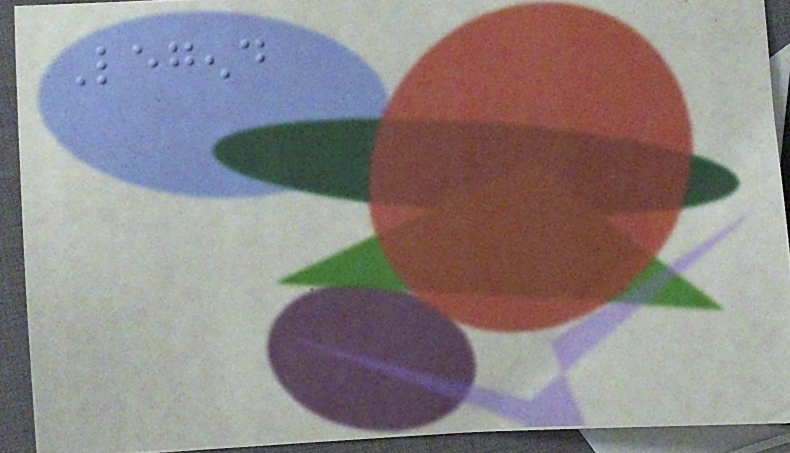Legend
